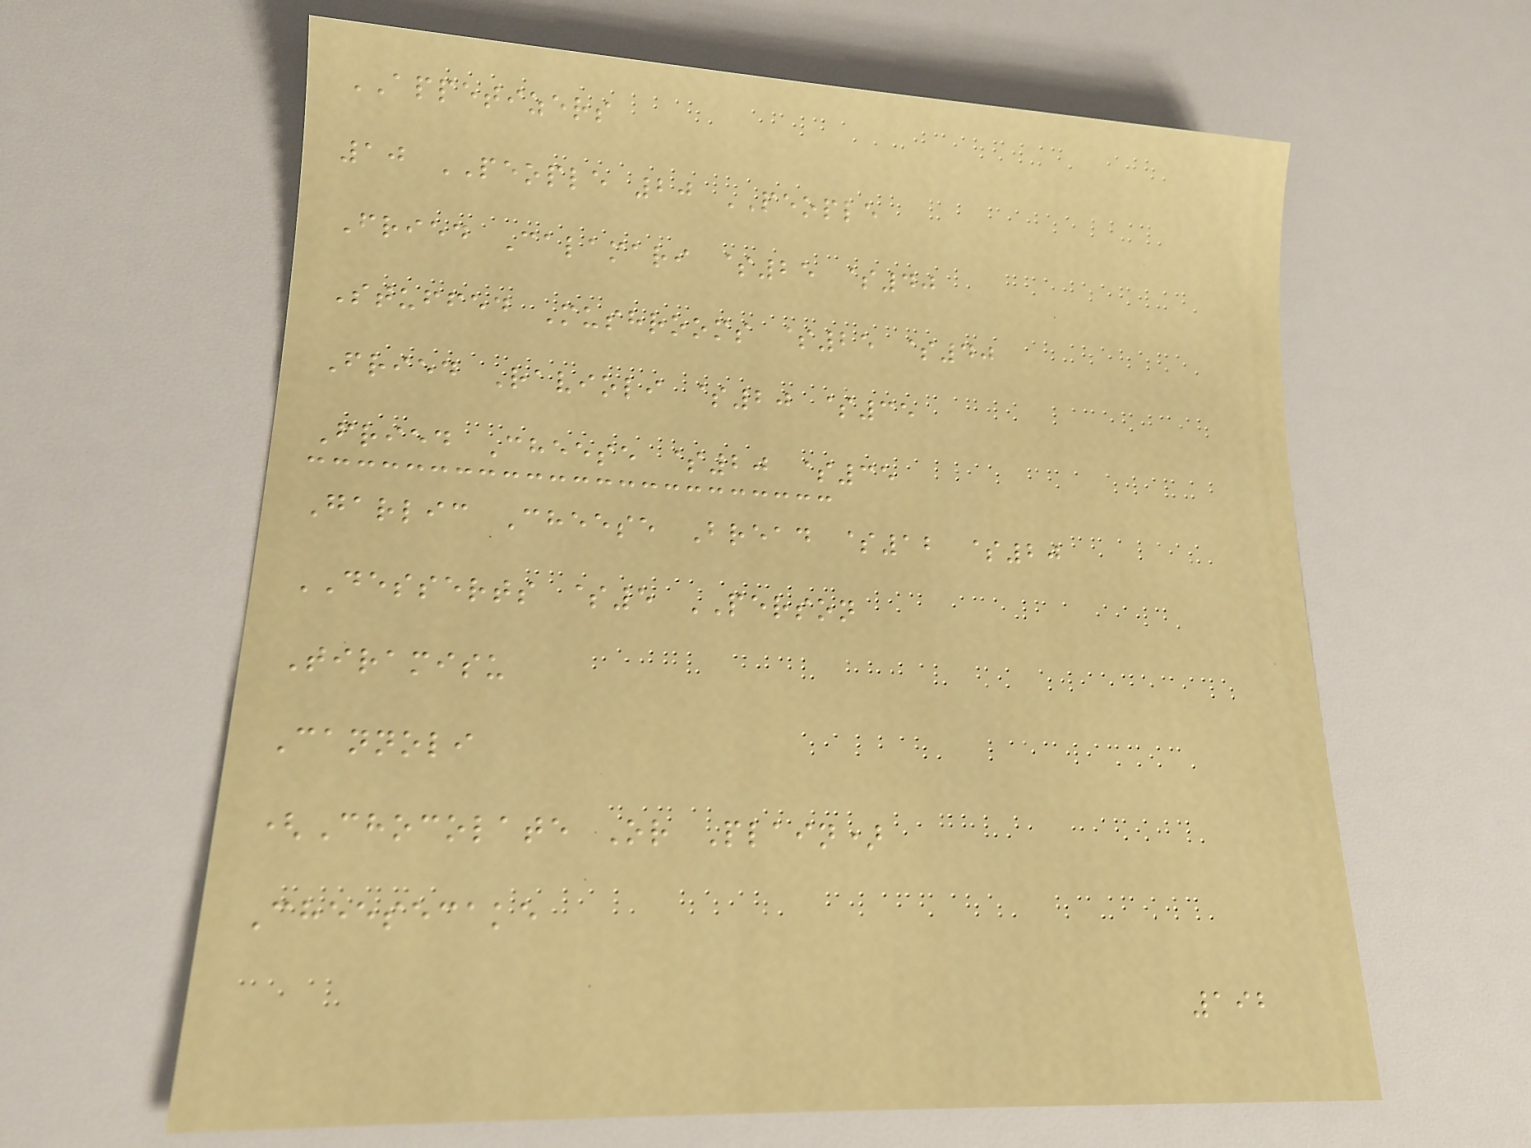APPETIZERS
10 PEOPLE 20 PEOPLE
Fried Calamari $25 $40
Stuffed Mushrooms $25 $40
Fried Ravioli $20 $35
Fried Cheese $20 $35
Garlic Cheese Bread $12 $20
DESSERTS $5 PERSON
Tiramisu
Cannoli
(Chocolate Or Plain)
Cheesecake
192
